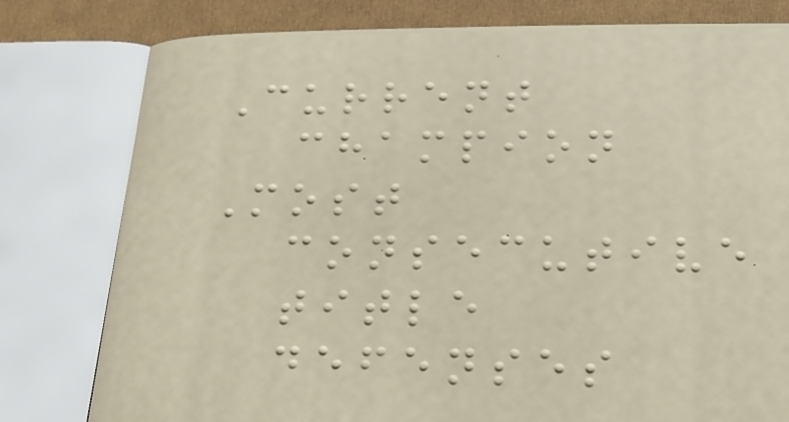Current
champion
Most
consecutive
title
defenses
